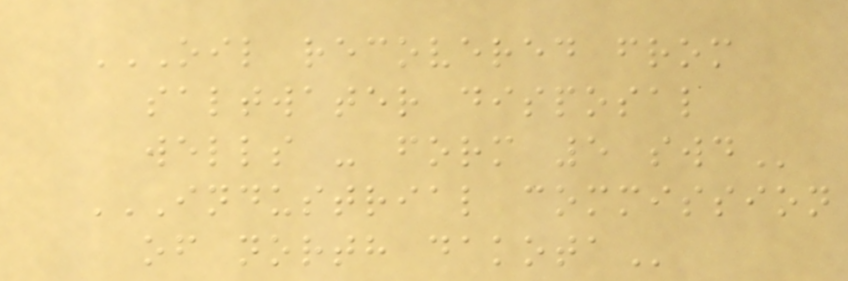OIL RECOVERED FROM
SALTWATER DISPOSAL
WELLS - FORM 5 SWD
INDUSTRIAL COMMISSION
OF NORTH DAKOTA
